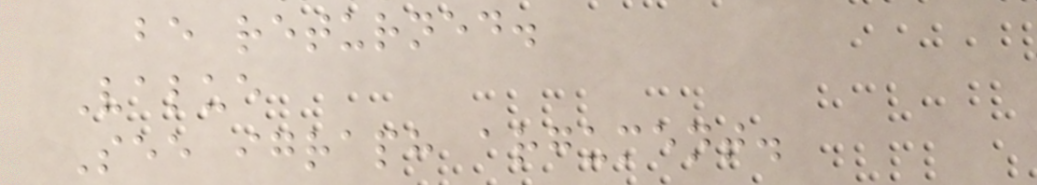be returned.
Value
See igraph argument.
